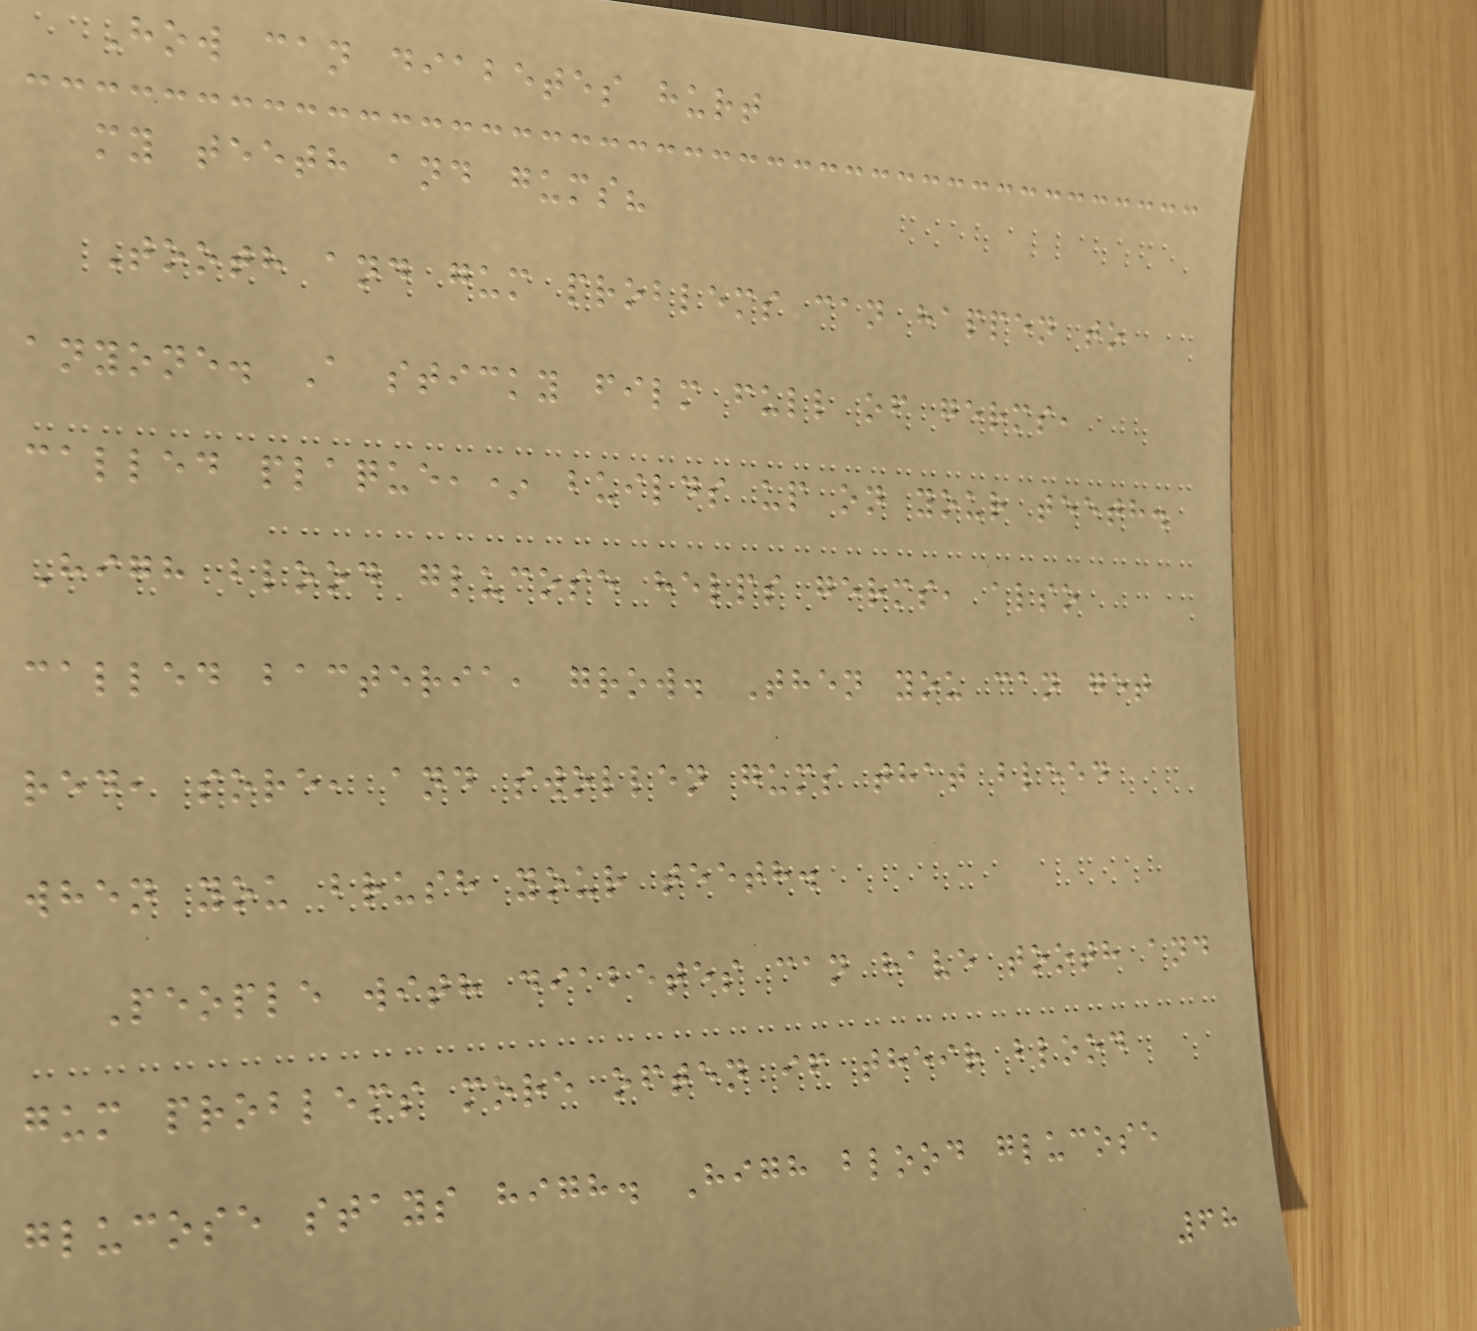How can diabetes hurt
my teeth and gums?
Tooth and gum problems can happen to
anyone. A sticky film full of germs,
called plaque,* builds up on your teeth.
High blood glucose helps germs, also
called bacteria, grow. Then you can get
red, sore, and swollen gums that bleed
when you brush your teeth.
People with diabetes can have tooth and
gum problems more often if their blood
glucose stays high. High blood glucose
68
